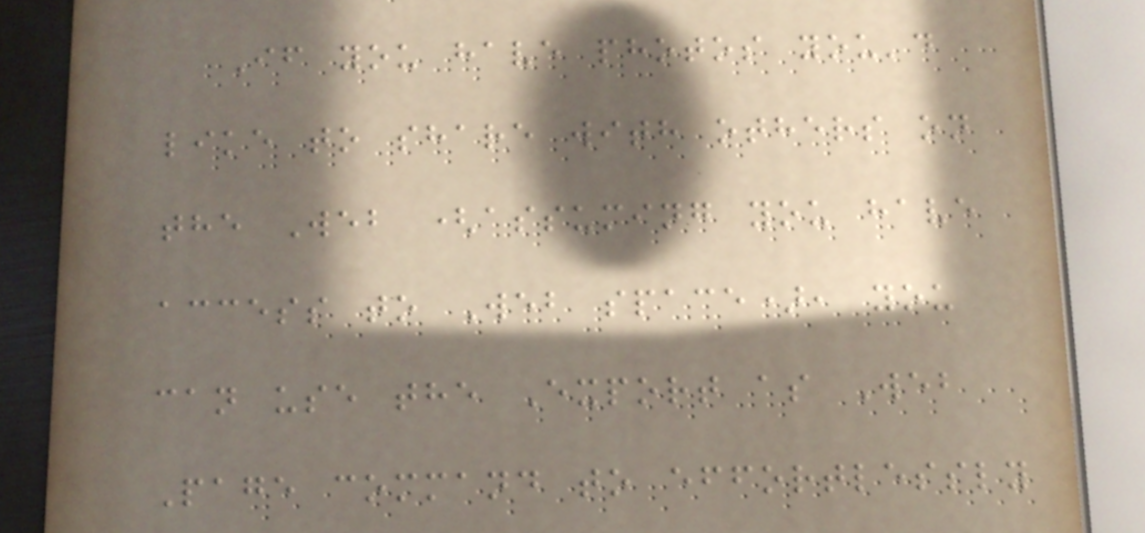If you have photos you'd
like to share with others on
the Web (assuming you have
access to Web space), you
can use the Export as Web
Page command to effortlessly
